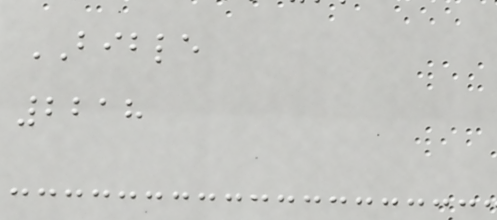BIBLE
2218
